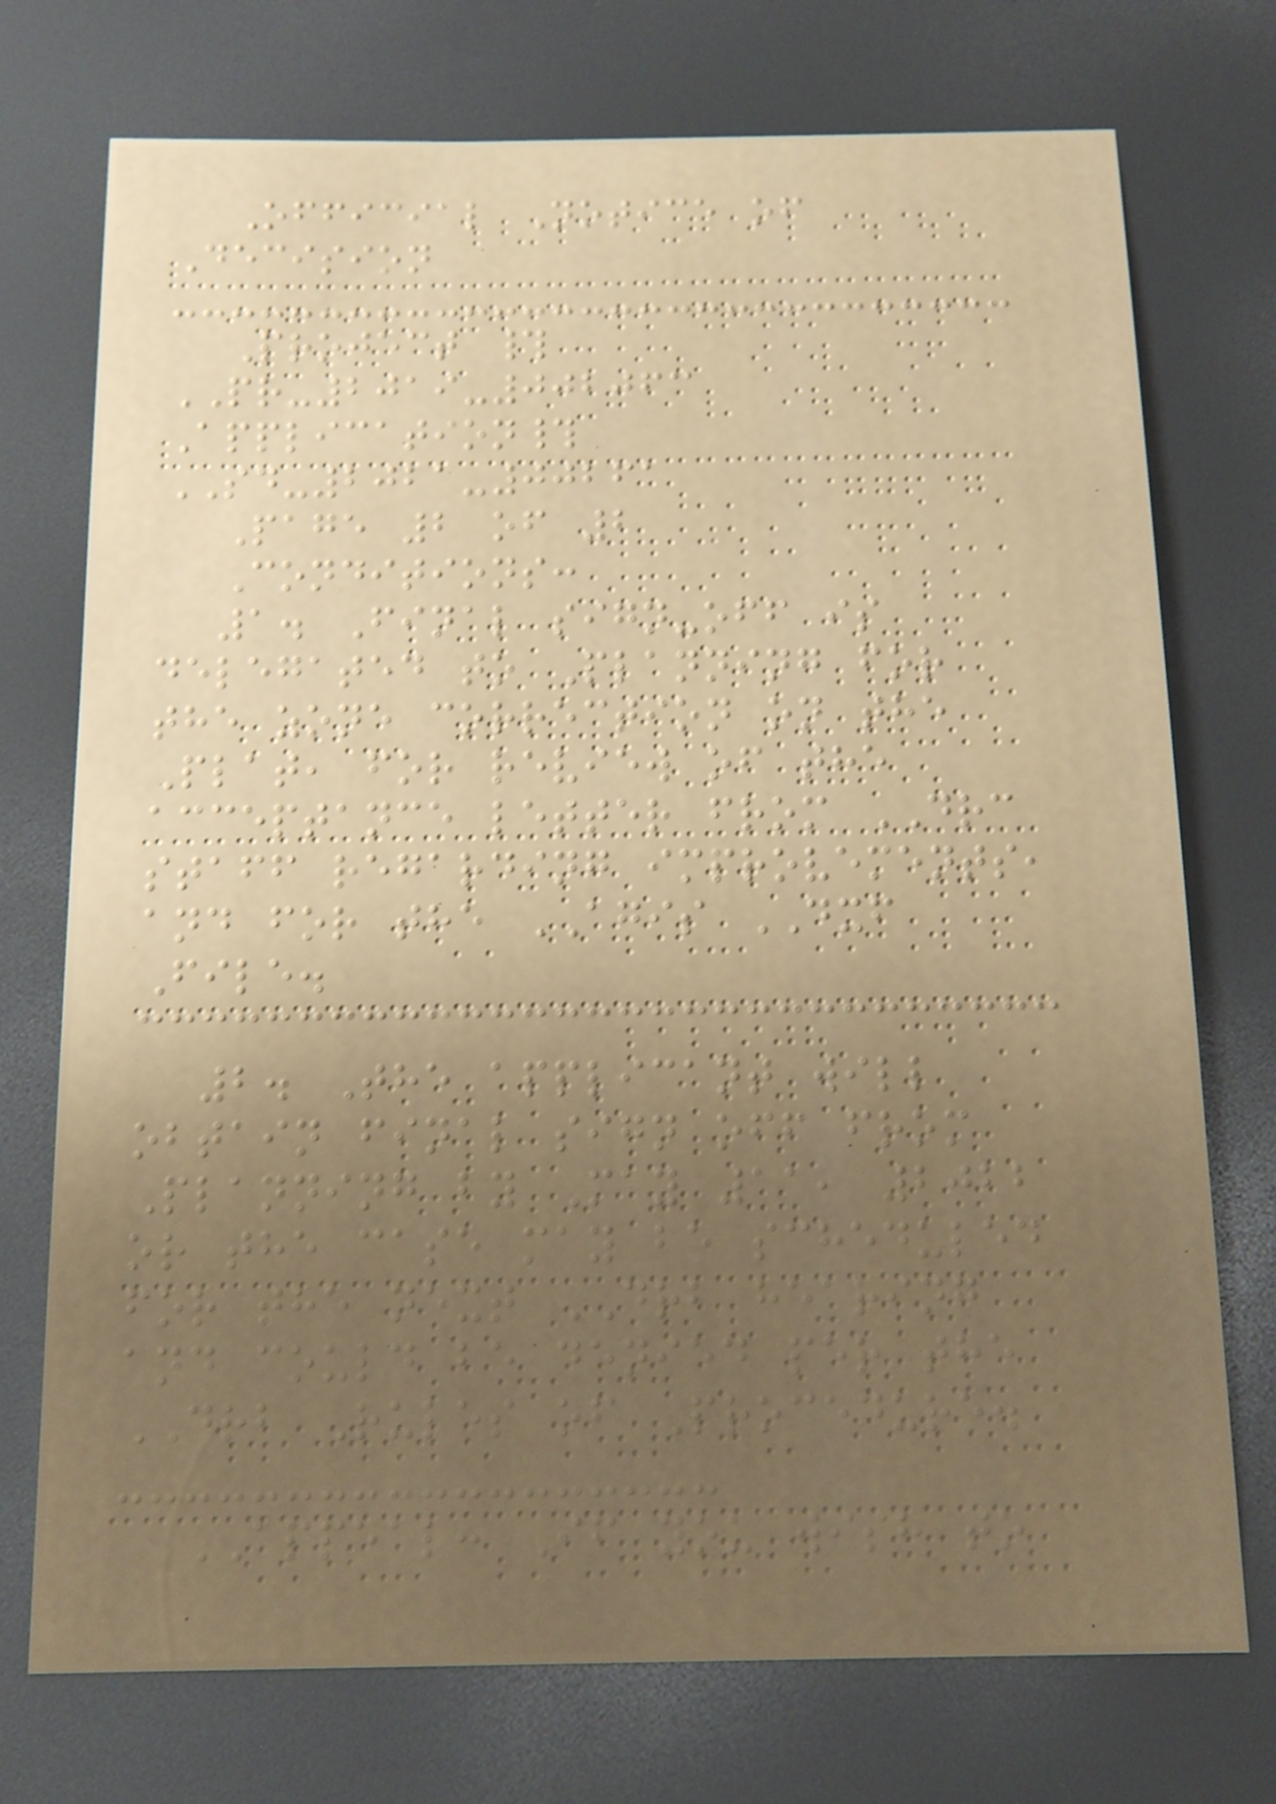Official Notice of
Decision
Project #
PR-2019-002063
Application#
SD-2021-00261
Page 2 of 2
Conditions:
1. Final sign-off is
delegated to Planning for
the zone correction on the
Plat, for review of the
acceptance letter from DRC
staff regarding improvements,
and for the AGIS DXF
File.
2. The applicant will
obtain final sign off from
Planning by May 11, 2022
or the case may be scheduled
for the next DRB hearing
and could be denied per the
DRB Rules of Procedure.
APPEAL: If you wish to
